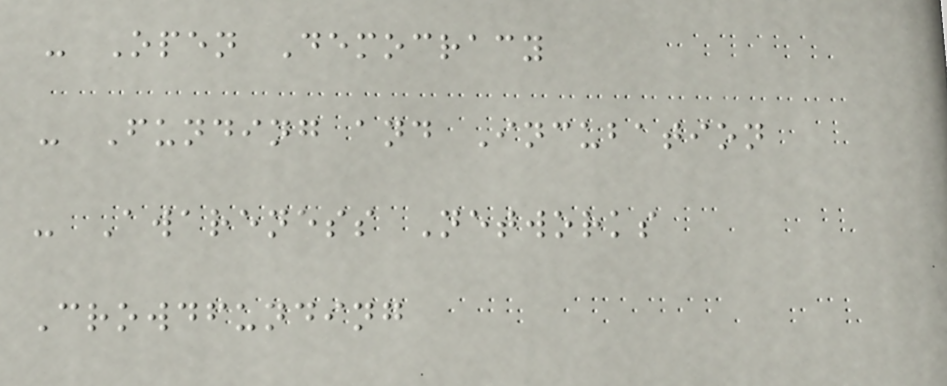- Open Democracy
- Funding and Incubation
- Awareness Networks
Crowdfunding
